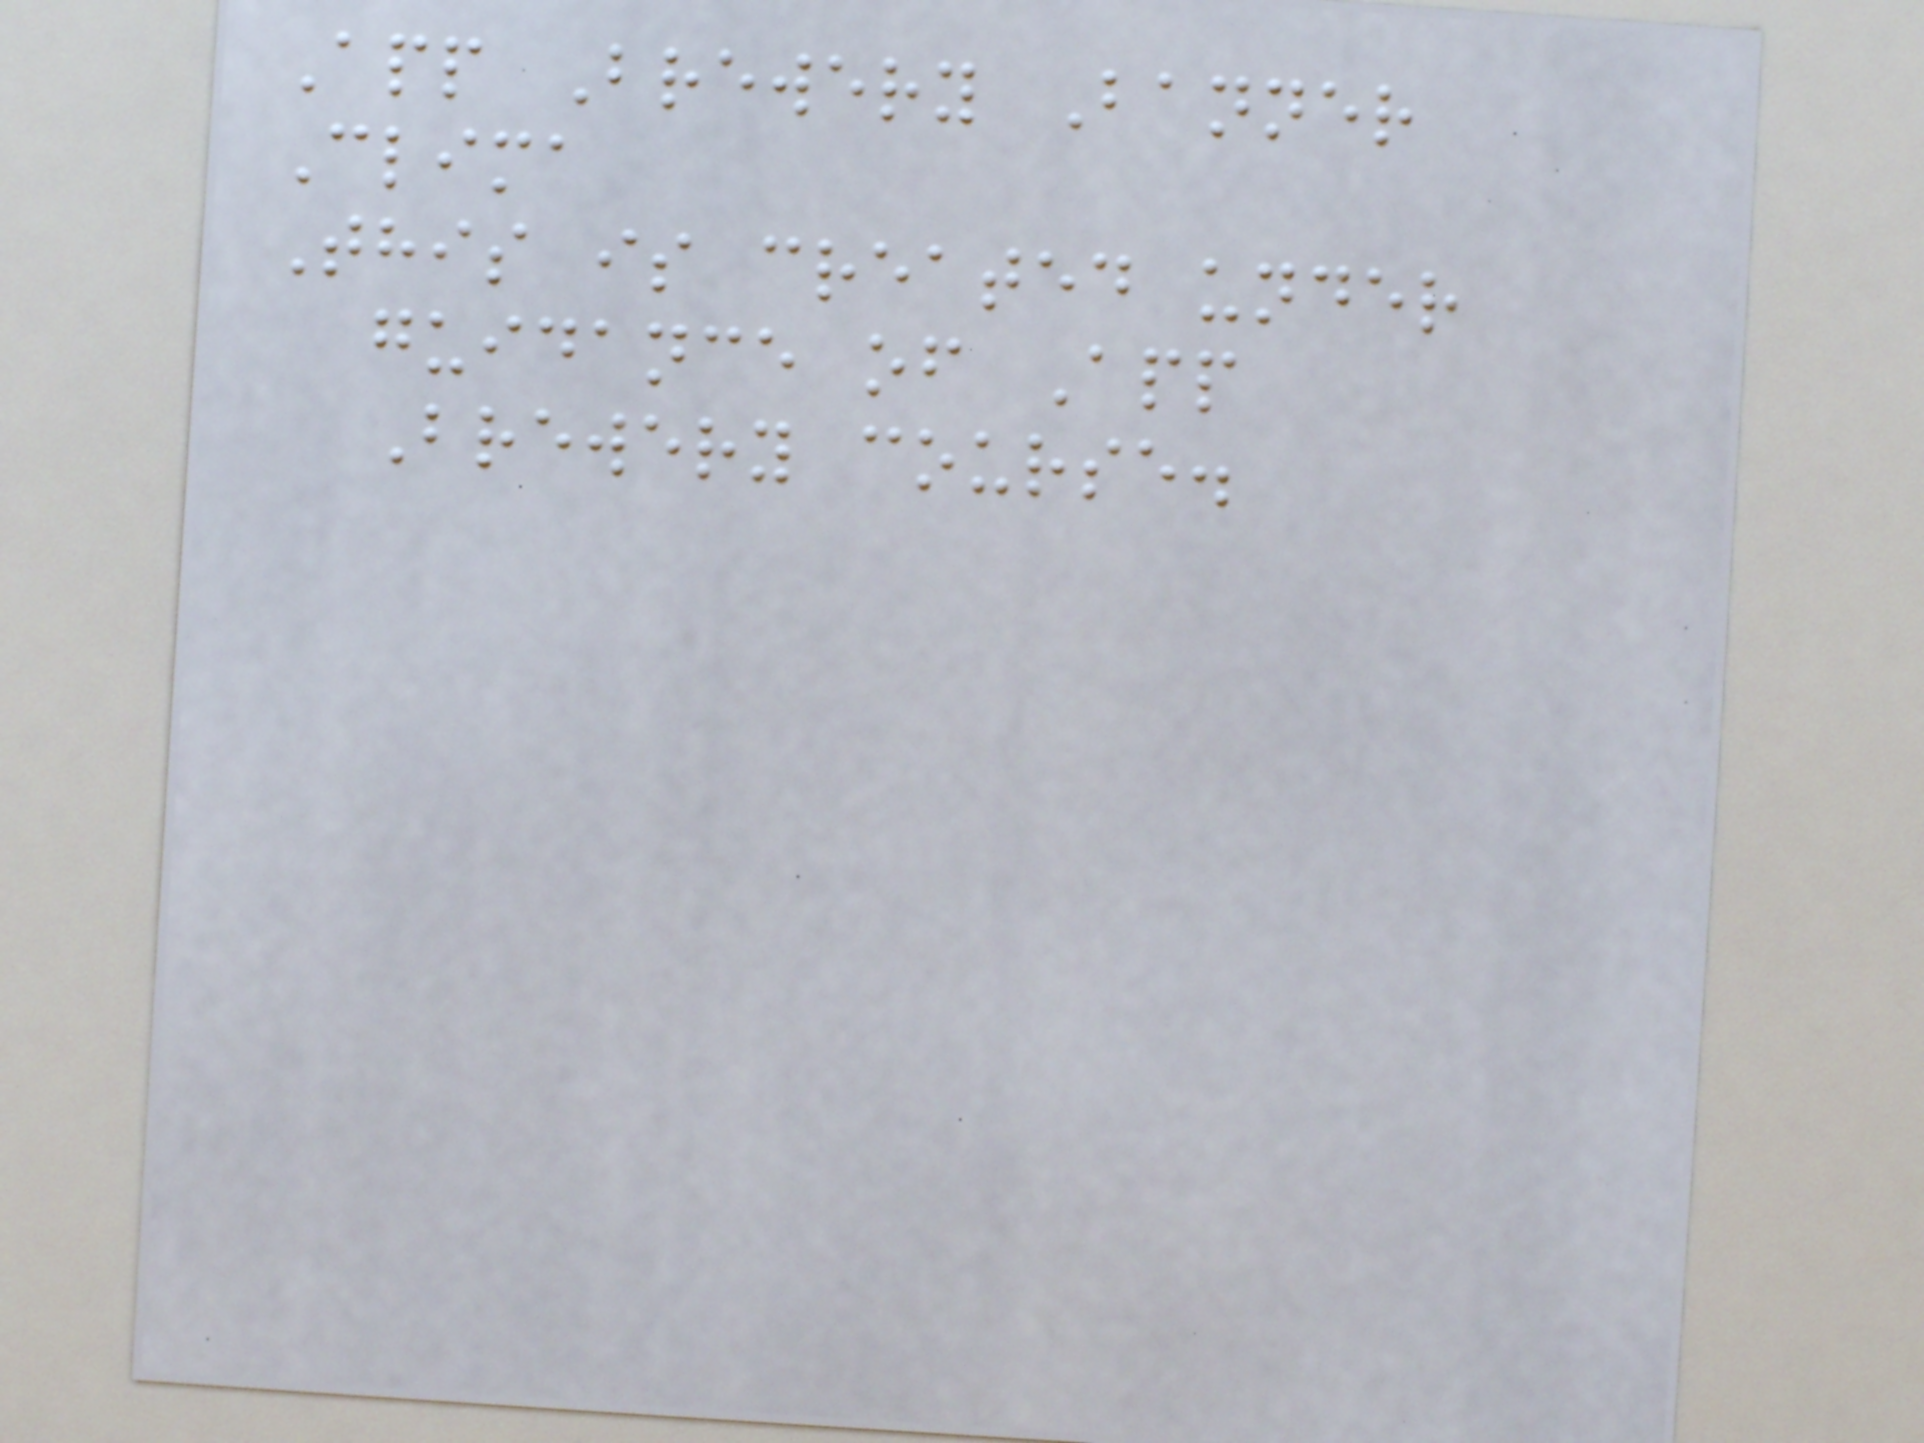App Brewery Banner
Clima
This is created under
guidance of App
Brewery course.
